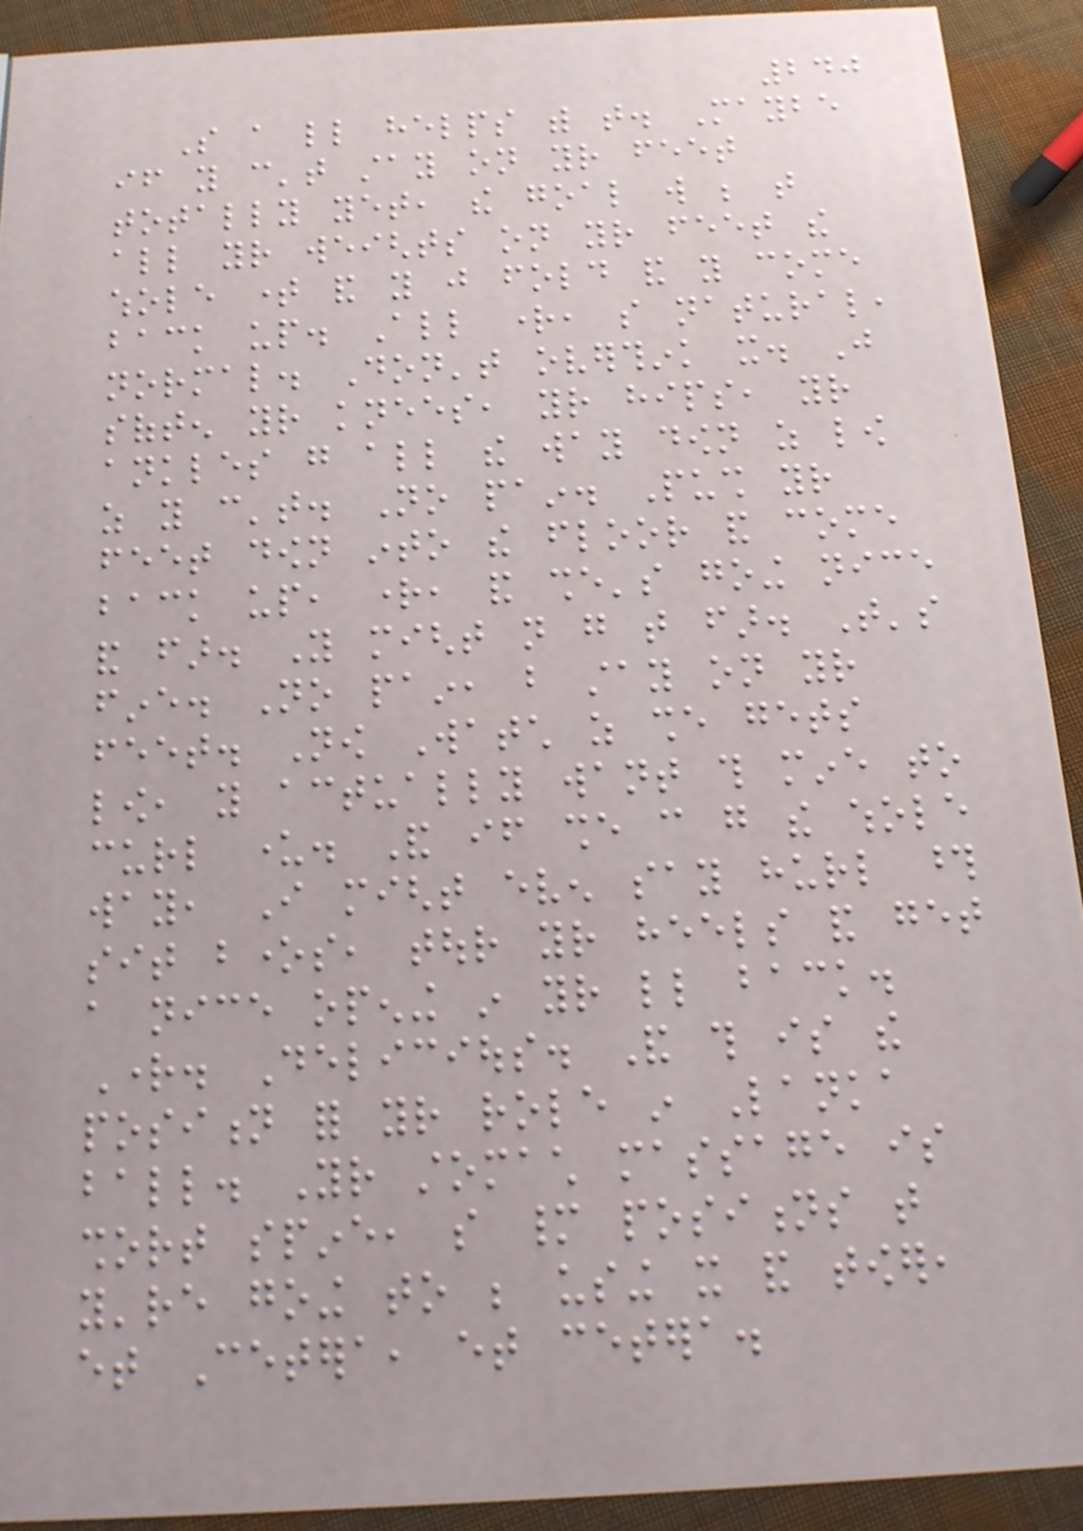240
So a little helps with that. Maybe
if you can't stay on your feet
totally yet, the goal will be that
all your weights on your feet the
whole time and you just fold and you come
back up. All right, so natural,
normal. Don't overthink it. Just
soften your knees, your hips, your
ankles go all the way down as low
as you can't. No pain. Push your
feet down into the floor and come
back up, right, and she's going nice
and far. You might not go that far. That's
fine. No pain, but stay on your
feet. Now Watch as she gets
low, you actually want this mine to
curl under. And if she can go the whole
way, I might even say hurl those
sit bones, tour your heels and get
a nice opening in your little back.
Right. Delicious. And this is the
position for your role in Lanka
ball. Your stomach massage is
short spine, so many positions that
you're going to be using it and tower,
et Cetera, et cetera.
